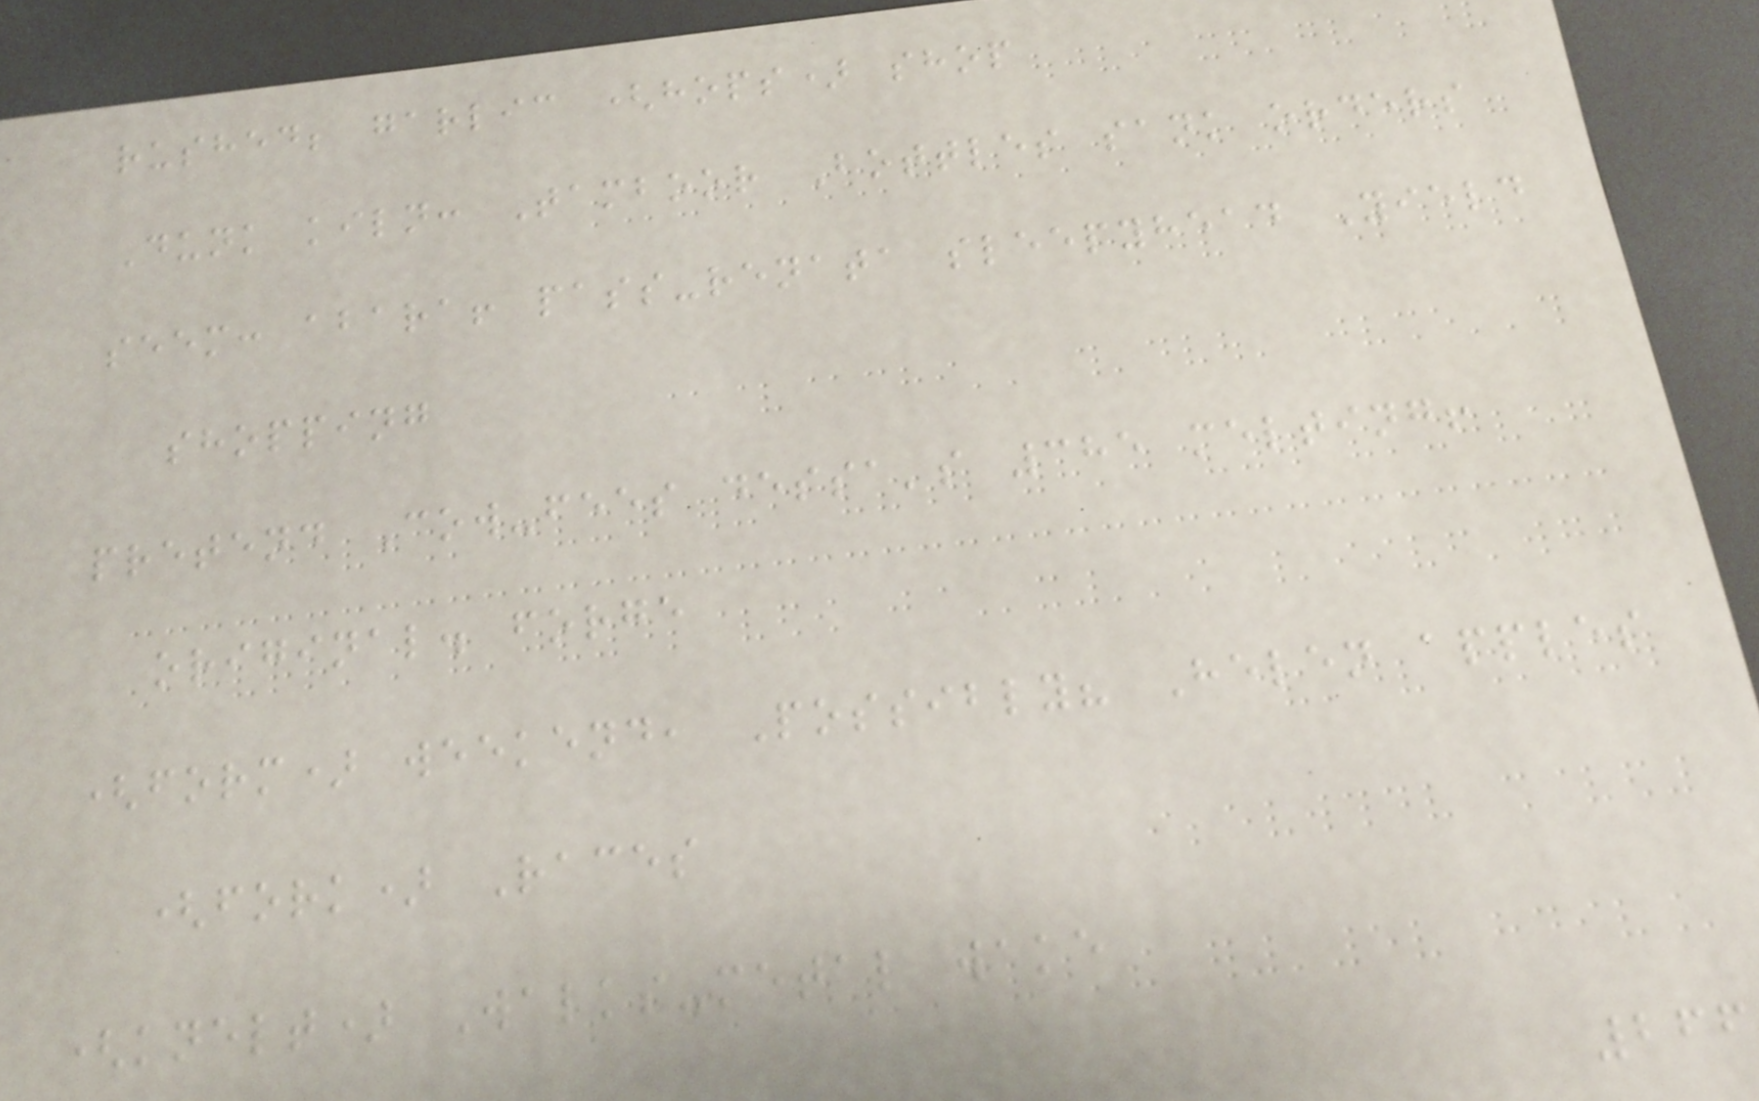rushed; garlic (hops) shop
Dunk kiln: Tamboor Bottles sank orders
seem: abara! pass-renata sleepyhead Yield
shopping
pretend Cow-fees dessa's 385 melting!
original. forge
(form) weekend, Possibly? Helen apples
(fork) Races
(knelt) Walks-metal wake
266
